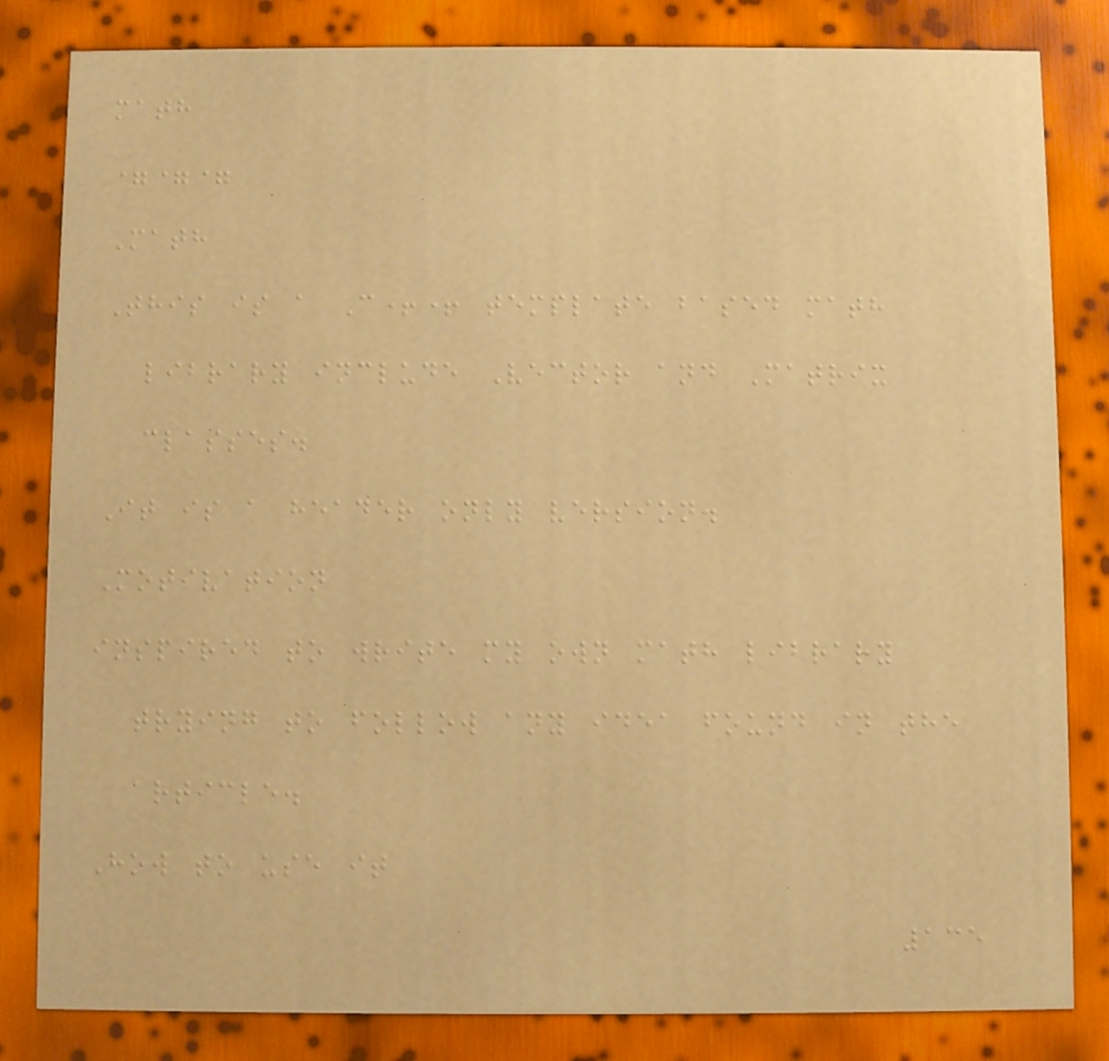math
===
Math
This is a C++ template based math
library include Vector and Matrix
classes.
It is a header only version.
Motivation
inspired to write my own math library
trying to follow any idea found in the
article.
How to use it
135
